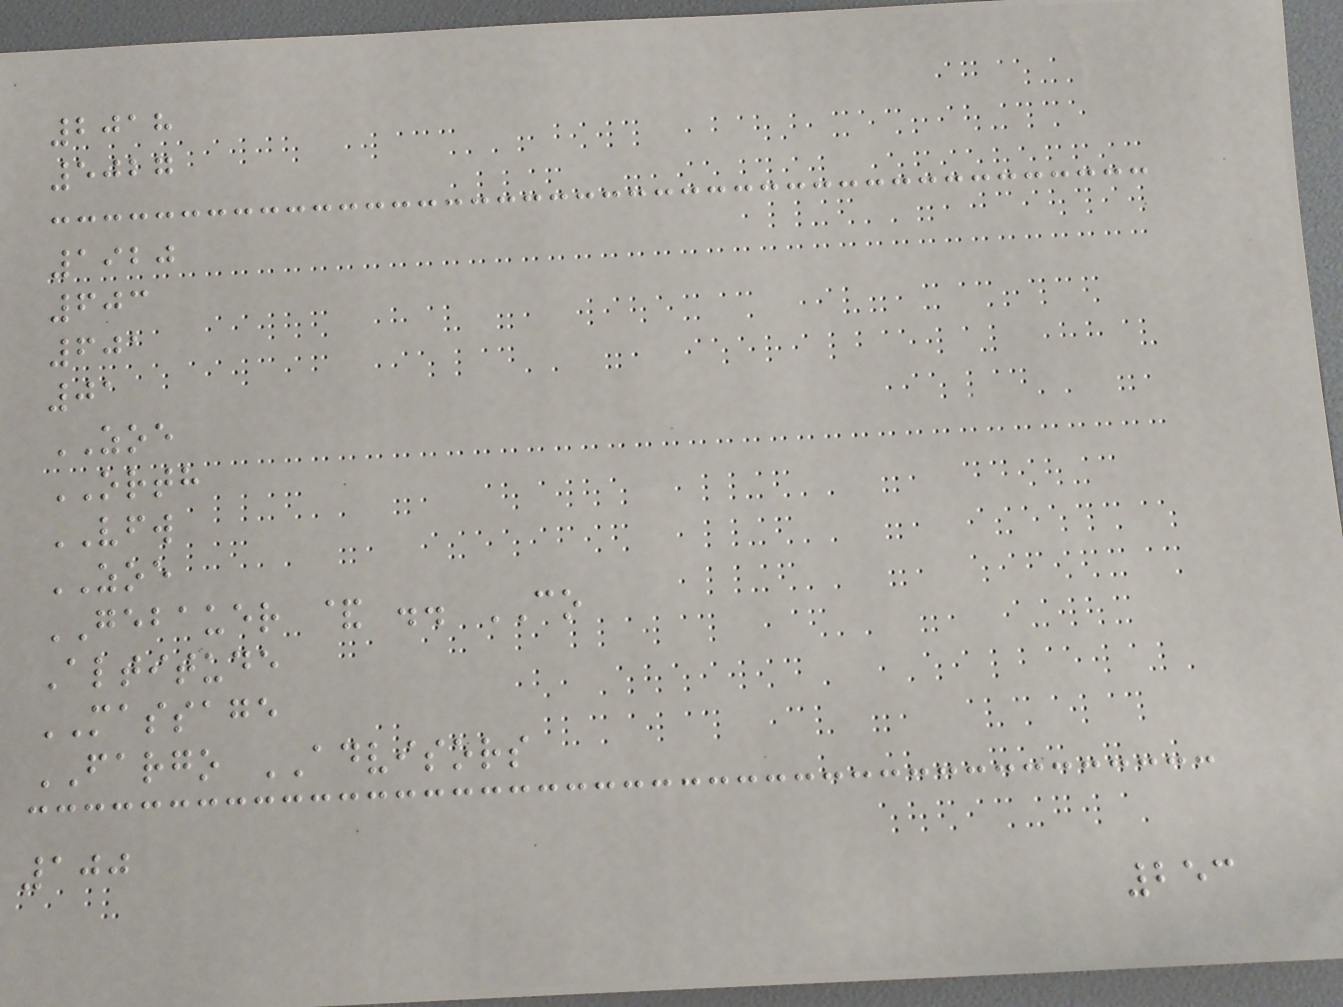2018
5027
1920
603
601
01
ZOE
ORTH
VFW
ZOE
GEBAUER & .. CO
Altitude
MASSAGE
FARGO ADVISORS
100
253
